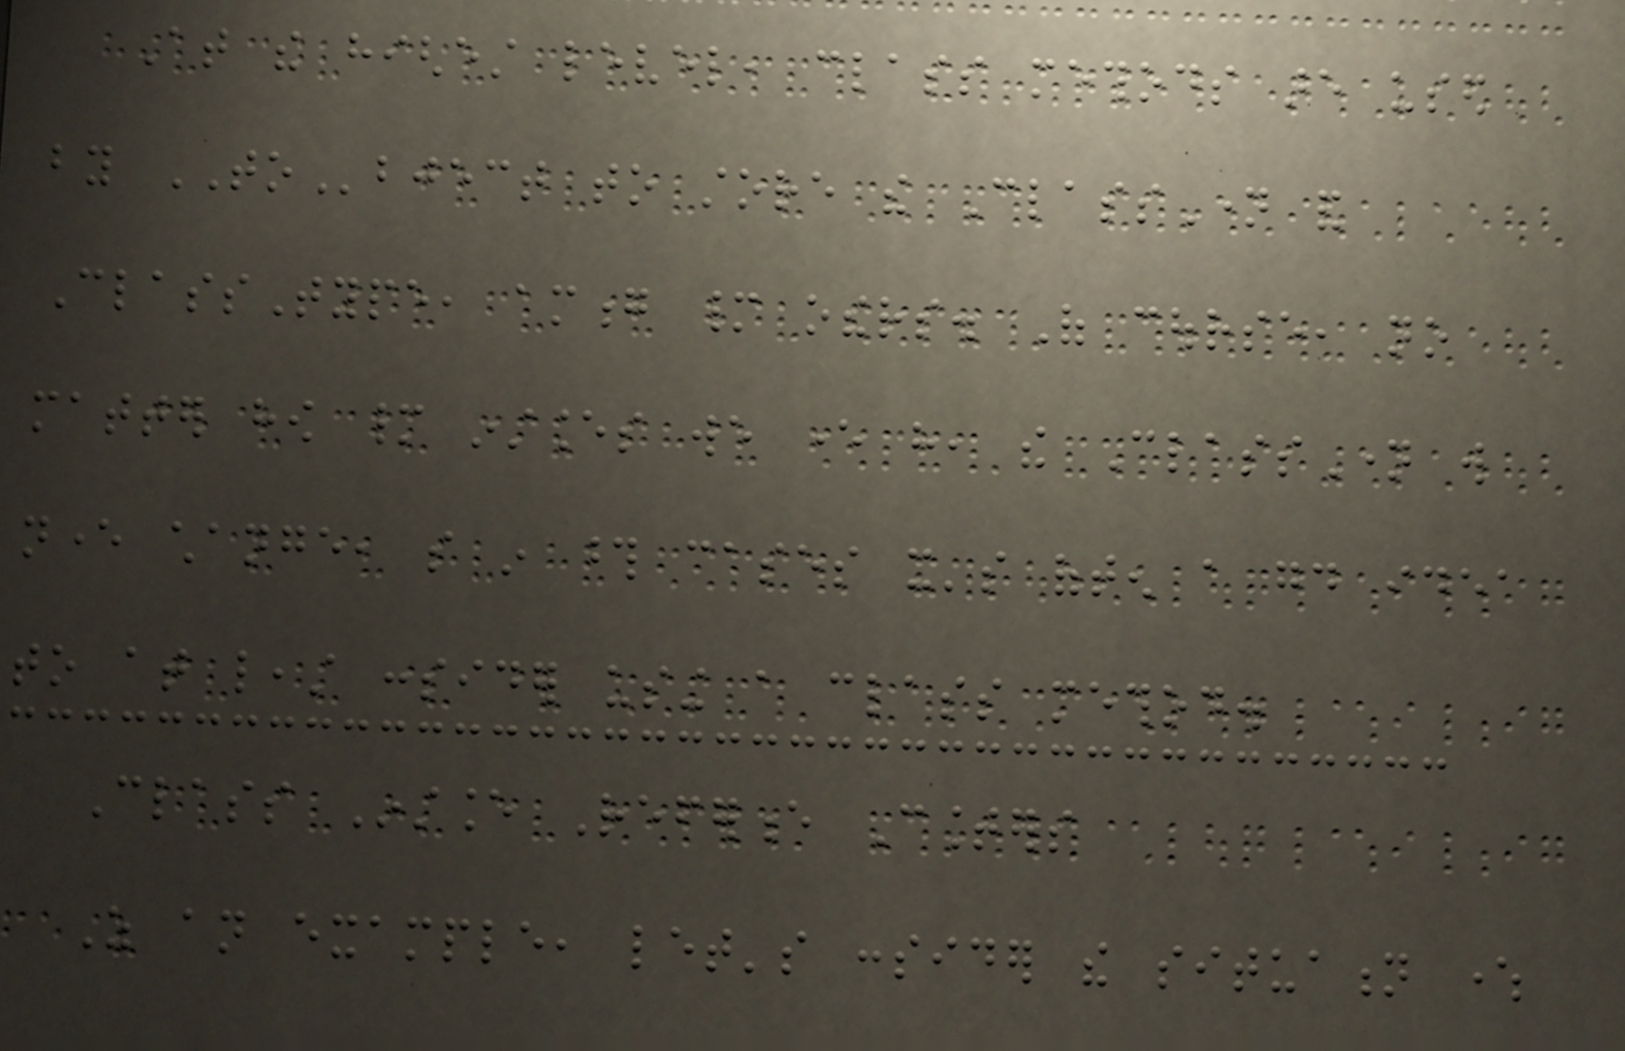At the highest level, class methods are used
by TObject to store the ClassName and
ClassType, among many others. Of course, no
matter how many instances we ever have, the ClassName will
never change, so in those cases it's often a good idea
to at least consider using a class method.
Class Instance Reference Counters
As an example, let's consider the situation where
